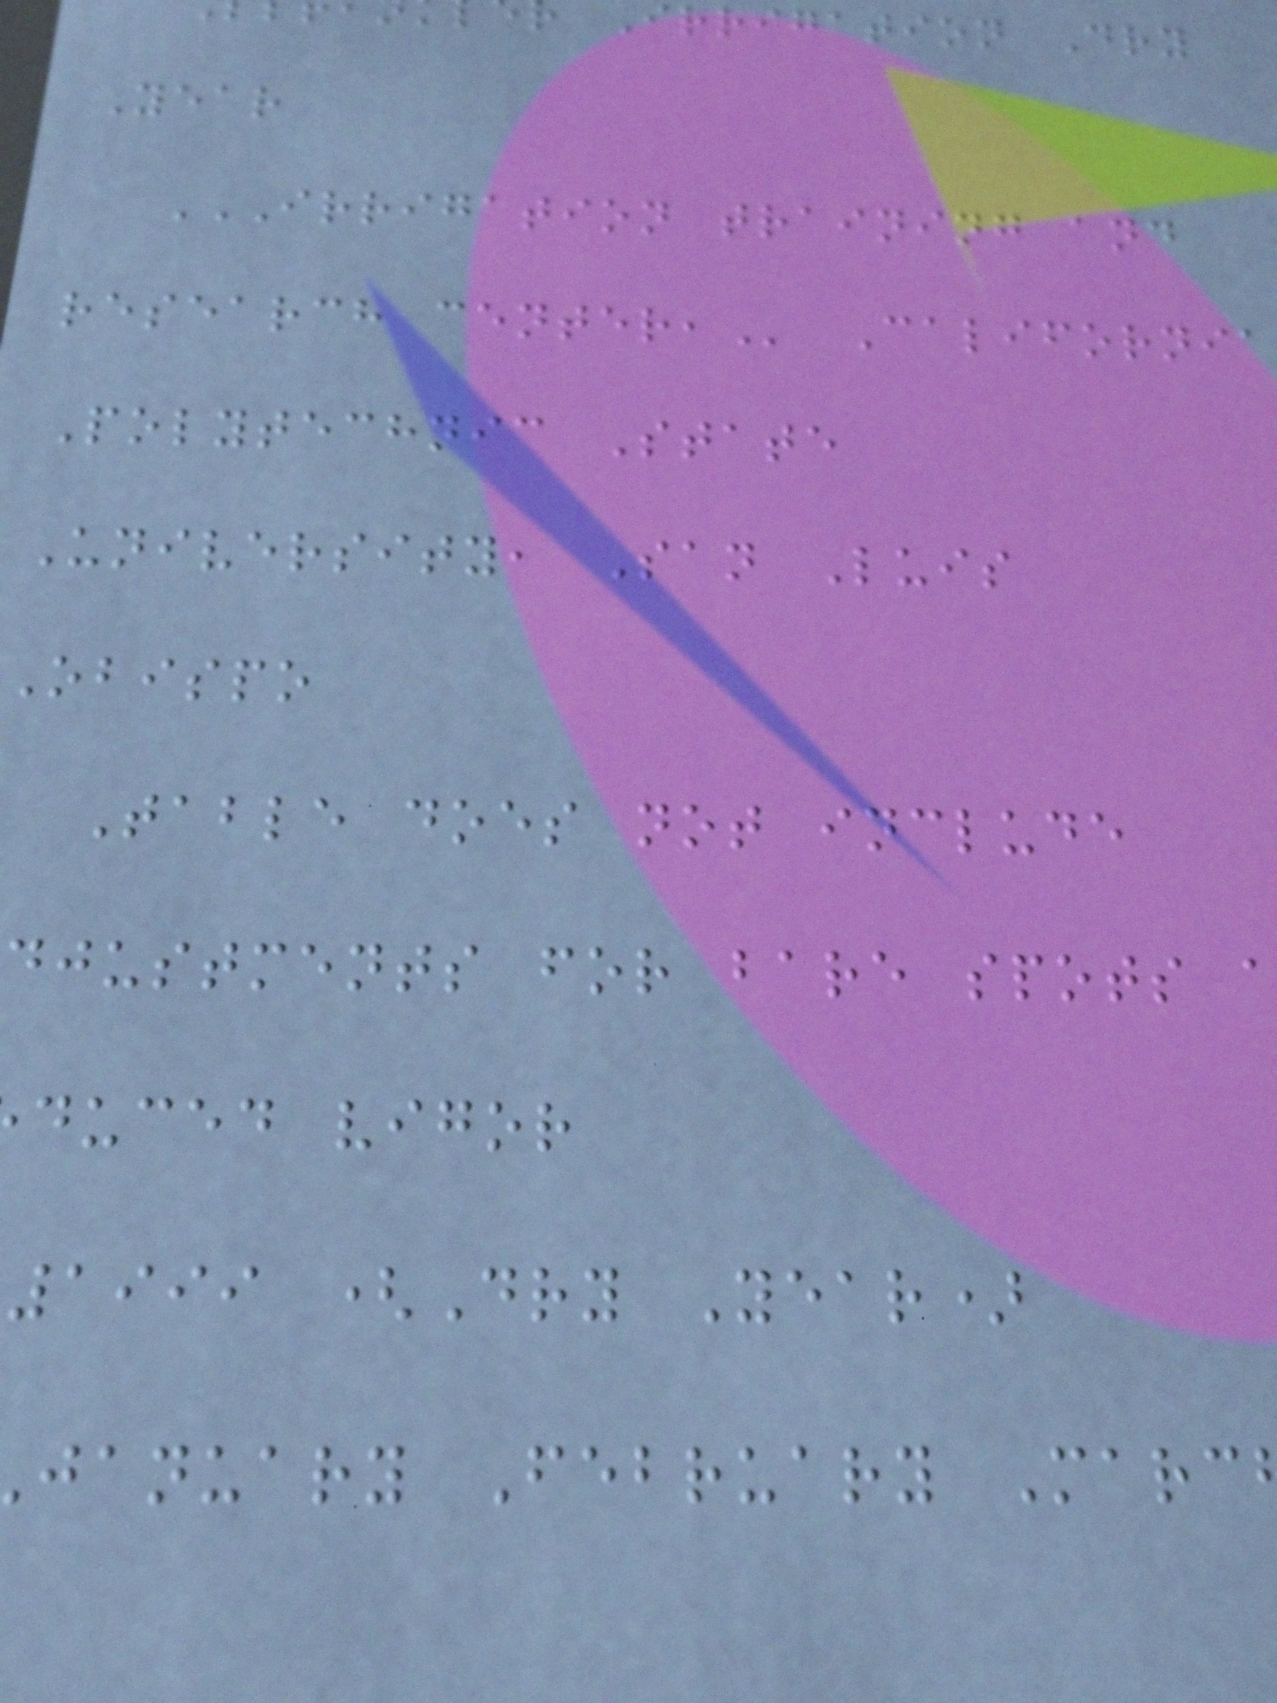Irrigation Dry
Year
IRRIGATION TRAINING AND
research
Polytechnic State
University, San Luis
Obispo
Table does not include
djustments for bare spots
duced vigor
1999 (Dry Year)
january February Marc
